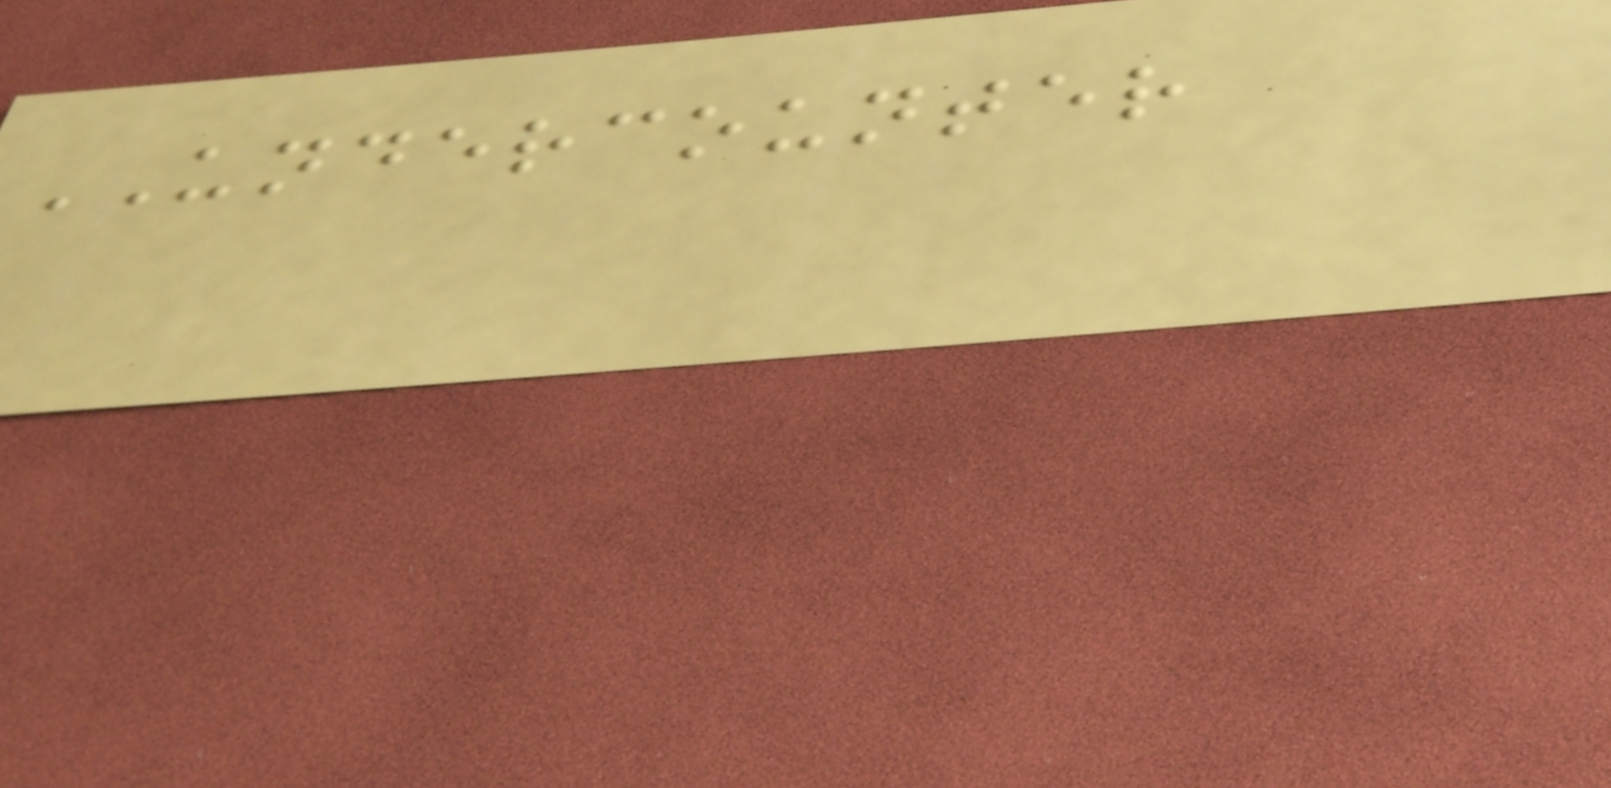UNDERCOUNTER
